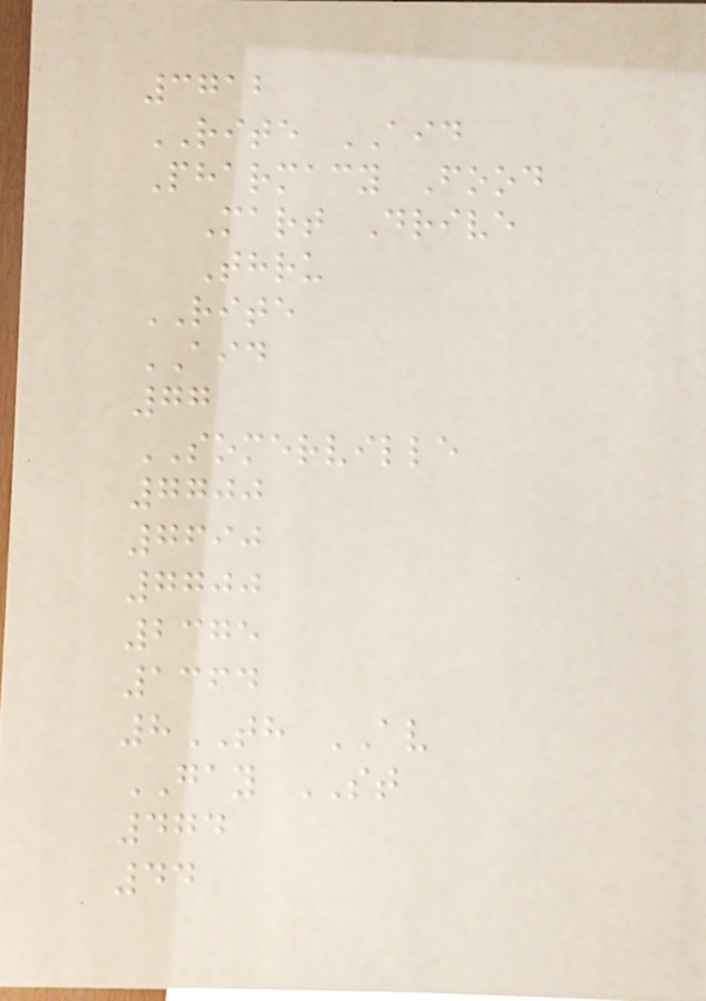3712
RITE AID
Pharmacy Food
Mart Drive
Thru
RITE
AID
77
SOMERVILLE
7700
7690
7700
2375
1364
8TH AV
GAY ST
474
44
